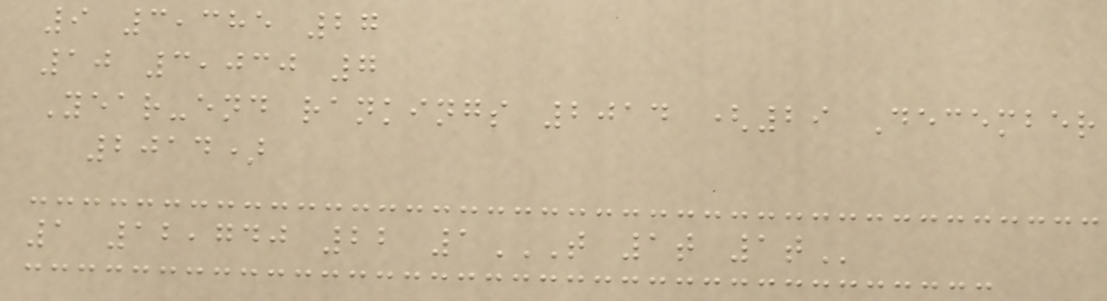9 3,385 27
10 3,030 7
Year-end rankings 2014 (29 December
2014)
1 12,740 22 1T 1T 1T
